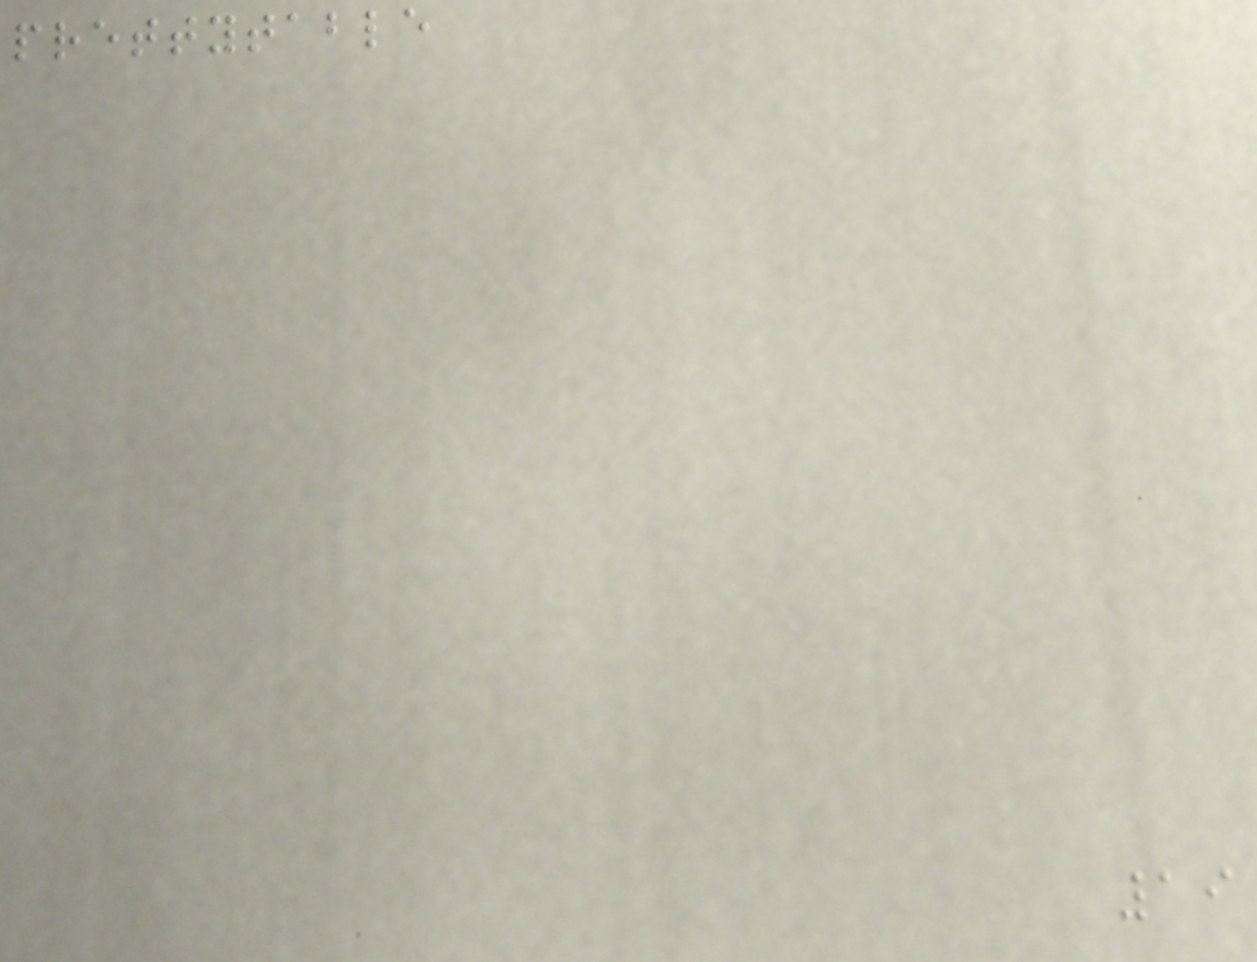prettytable
19
